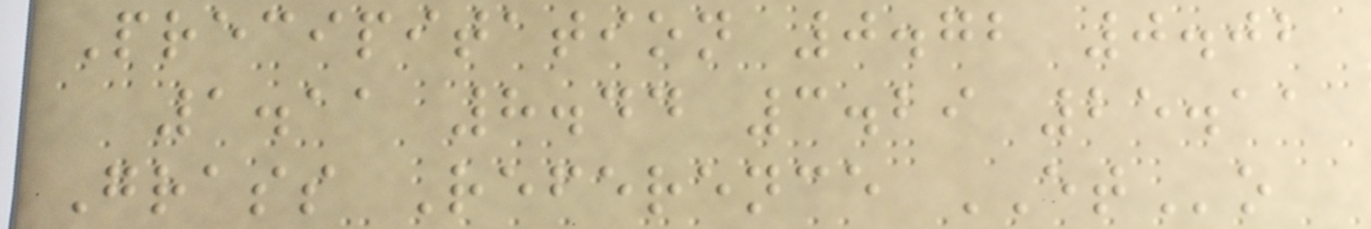Precipitation 0.72 0.02
1.11 8.44 3.29 25.11
Grass Reference ETo
